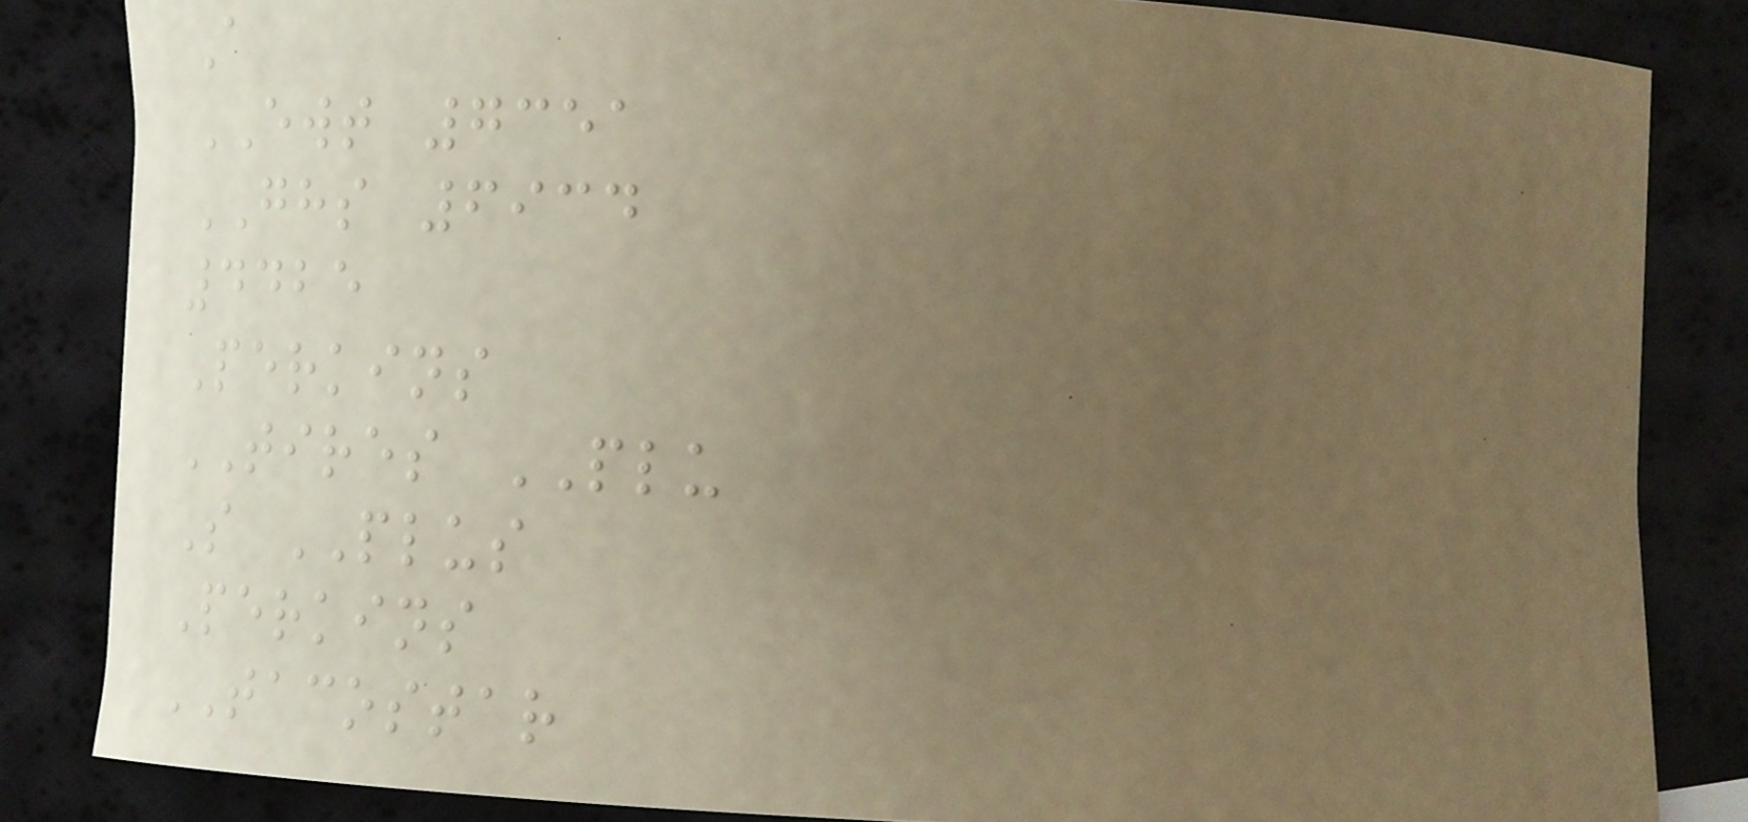A
EWT 7351
GHS 6934
4425
Perkins
TIRES PLU
S PLUS
Perkins
TACOSTAR
